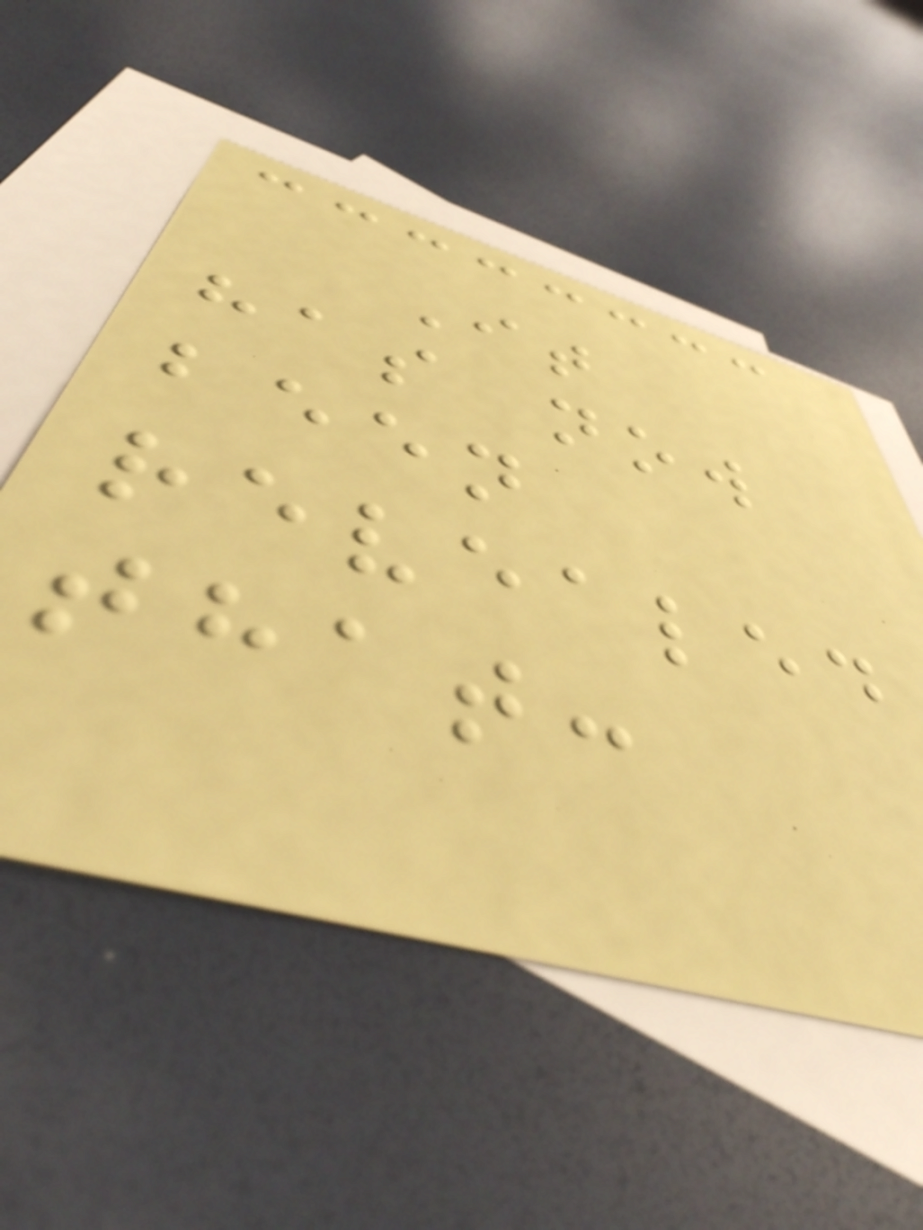It
has now
been
revealed
that:
